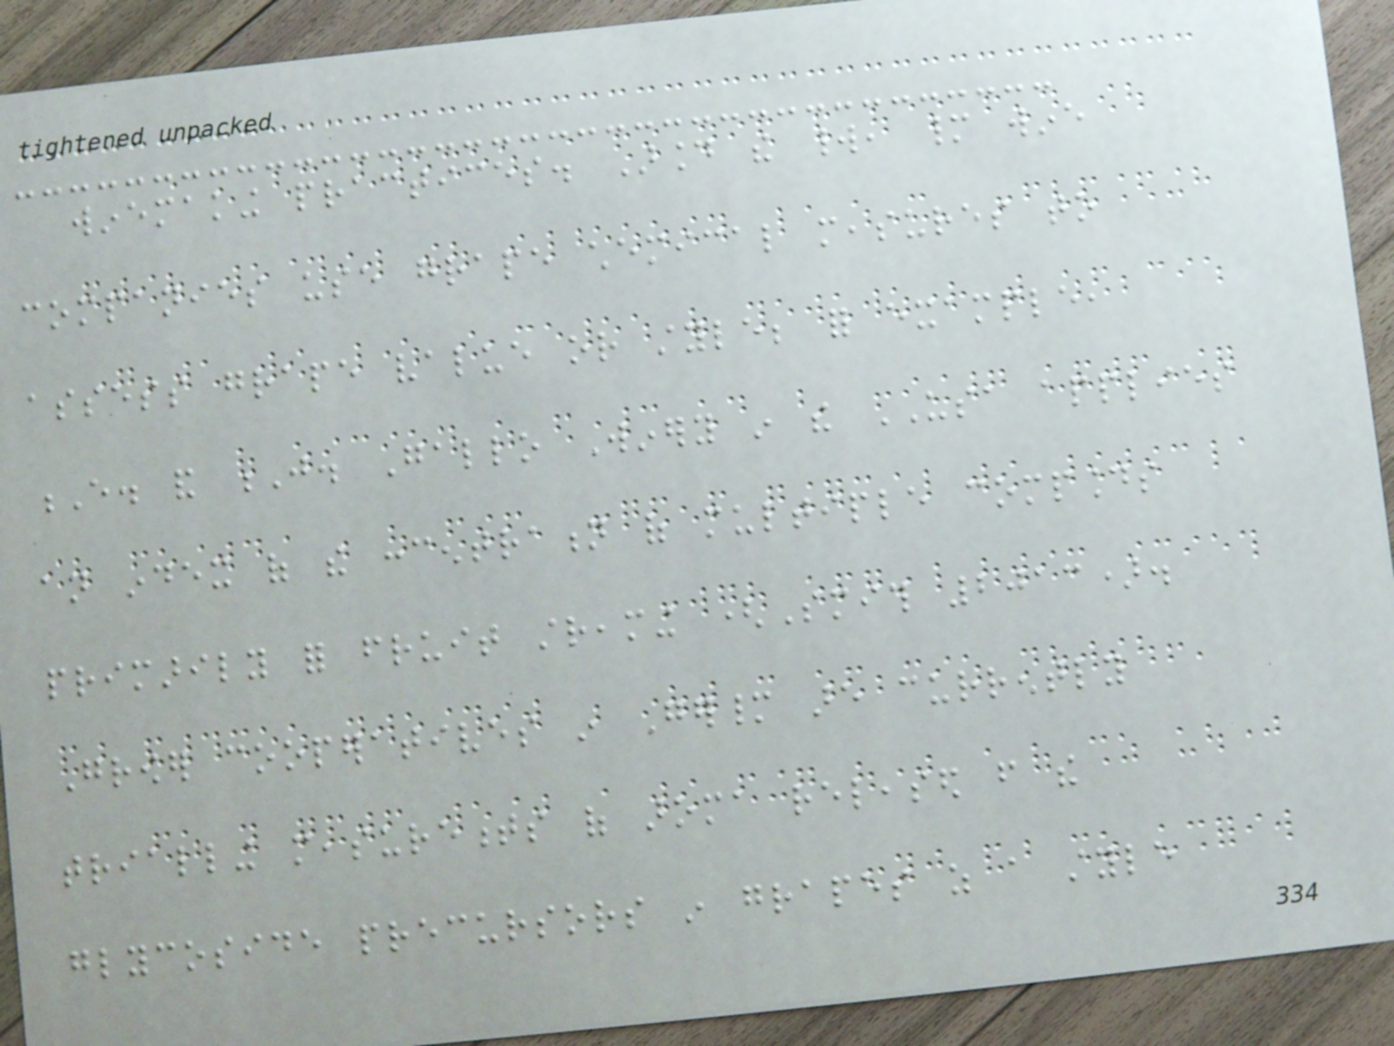winemaking practices. Around the world, many wine
companies use grape chemical measures to
assess grape value or style; for example,
E. and J. Gallo Winery in the USA applies
an index of the concentration of multiple compounds
primarily for fruit streaming (Smith 2013).
Grower cooperatives in Germany are currently
trialling measurements of aroma released from the
glycoside precursors in grapes as a style
